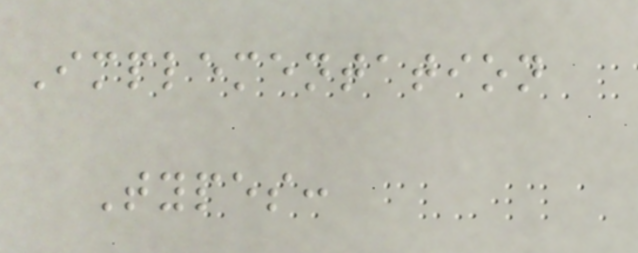Implementation
Types:
